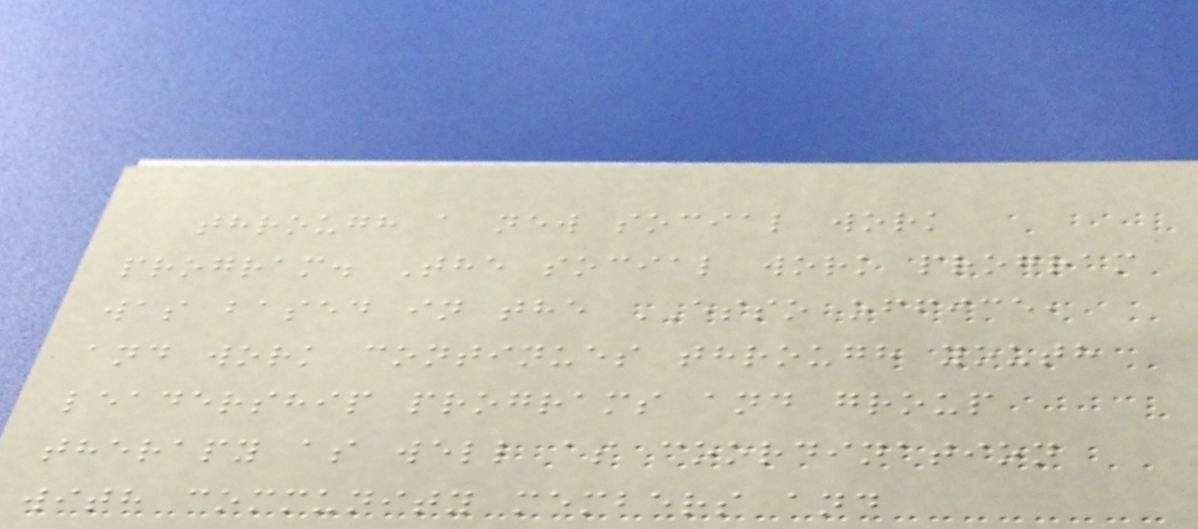through a new social work
program. The social work program
was based in the ESSO office,
and work continues through youth
leadership programs and group
therapy as well as coordination
with community members and
